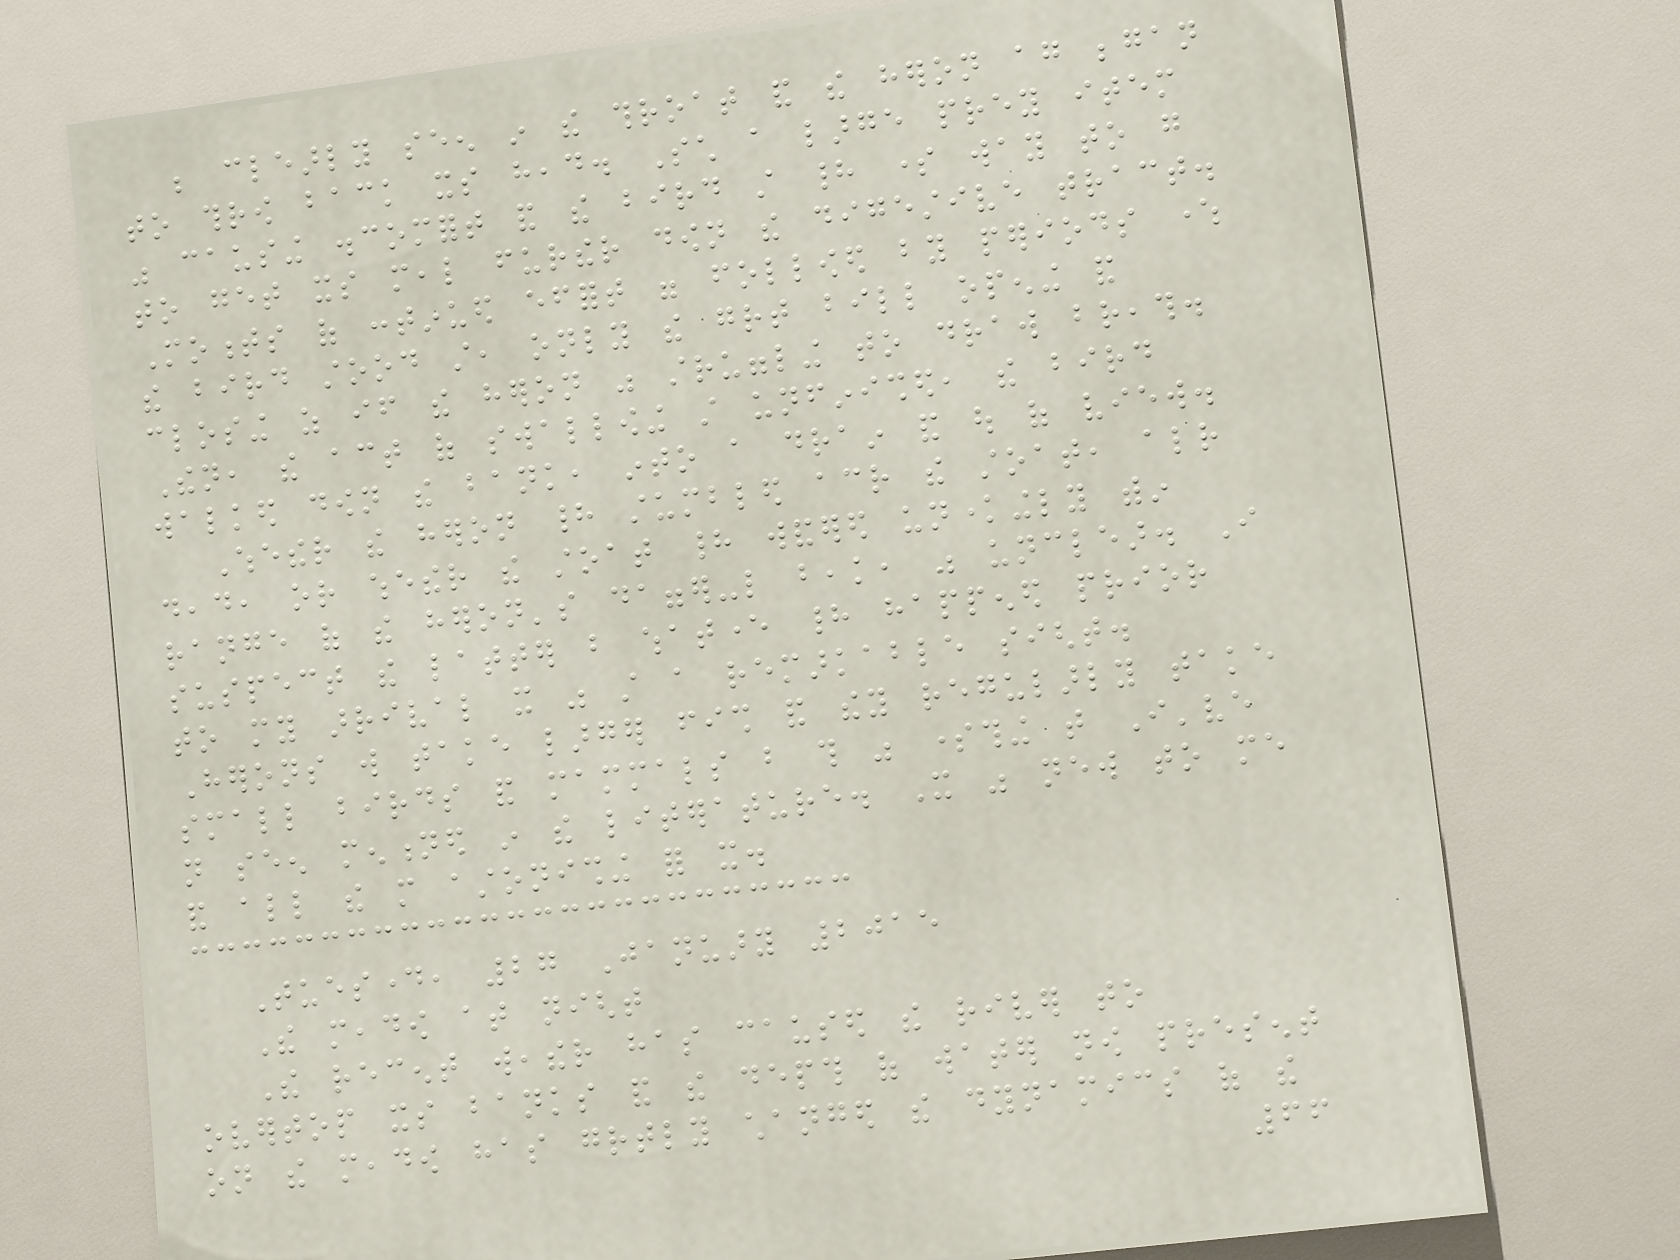be clearly seen in the throat and the heron again began
to throw back its head. Such a large prey item
was causing discomfort and the bird still had some way to go
to get its meal further down the digestive tract.
Moments of continued effort were followed by periods where
the bird stood still, only the great bill opening and
closing as if the heron was struggling to draw breath.
Then, the act of swallowing still unfinished, the bird
walked down the bank, into a drain and out of view.
Whether the heron had stumbled across the stoat, already
dead, or whether the stoat had wandered unknowingly within
range of the heron's dagger-like beak, was unclear. I
suspect the latter but whatever had happened prior
to my arrival it was still a remarkable sight.
Herons will take larger fish and they regularly take
small birds and mammals but this was something that I've
not seen mentioned in the literature. It was new to me
and all the more astonishing for it.
Tuesday, 27 January 2015
The meadow at night
The recent weather has caused the river to
overtop its banks and the depth of water now present
on the meadow has greatly changed the dynamics of the
66
